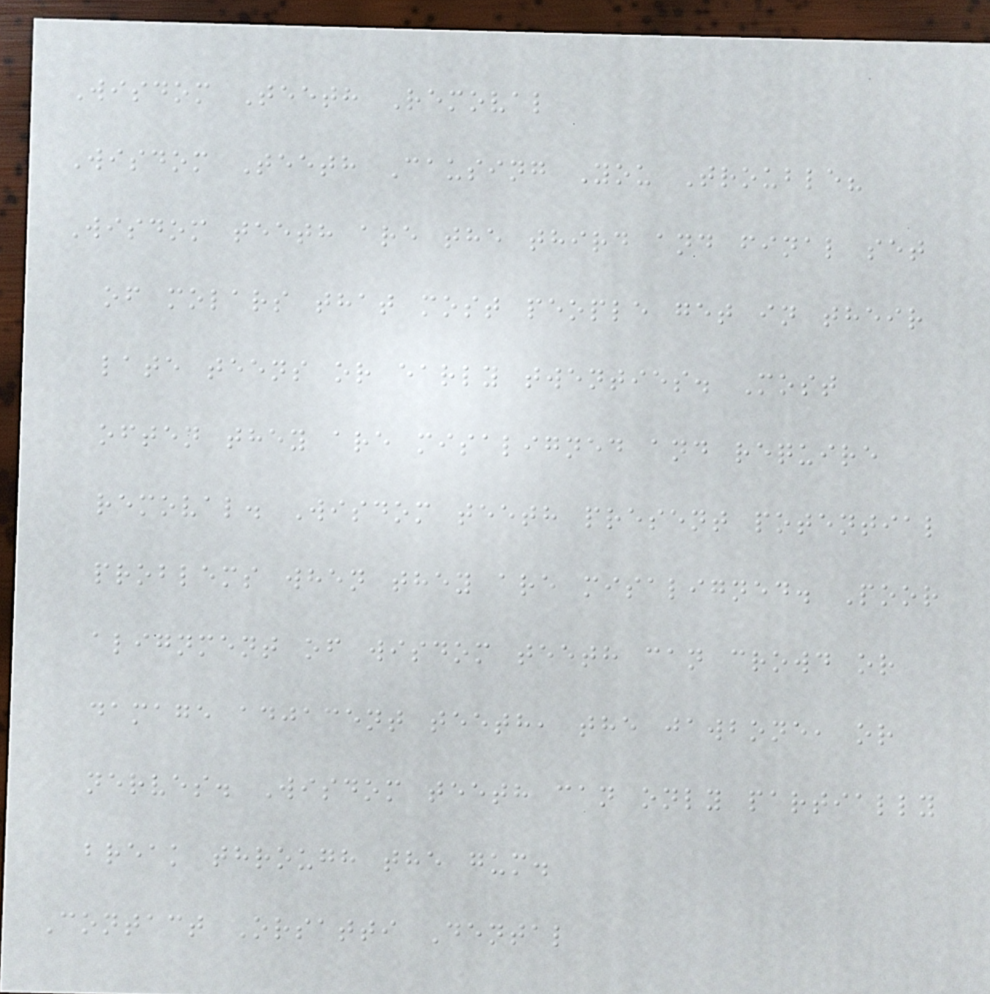Wisdom Teeth Removal
Wisdom Teeth Causing You Trouble?
Wisdom teeth are the third and final set
of molars that most people get in their
late teens or early twenties. Most
often they are misaligned and require
removal. Wisdom teeth present potential
problems when they are misaligned. Poor
alignment of wisdom teeth can crowd or
damage adjacent teeth, the jawbone, or
nerves. Wisdom teeth can only partially
break through the gum.
Contact Orsatti Dental
